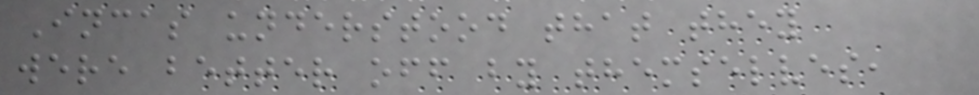Incas understood that they
were better off by themselves,
